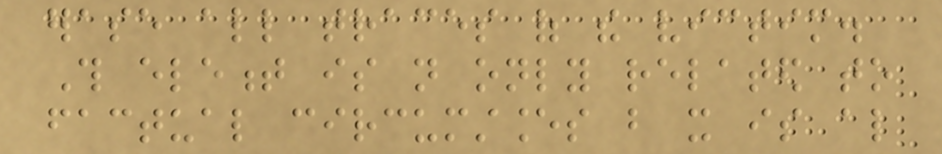erase all traces of the victim.
This element is not only related to
factual circumstances but it is also
